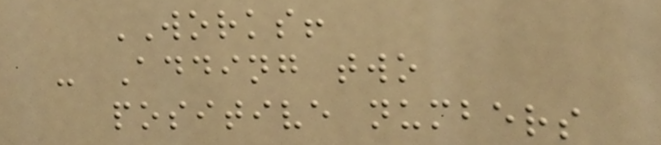WORKS!
- Adding two
positive numbers
